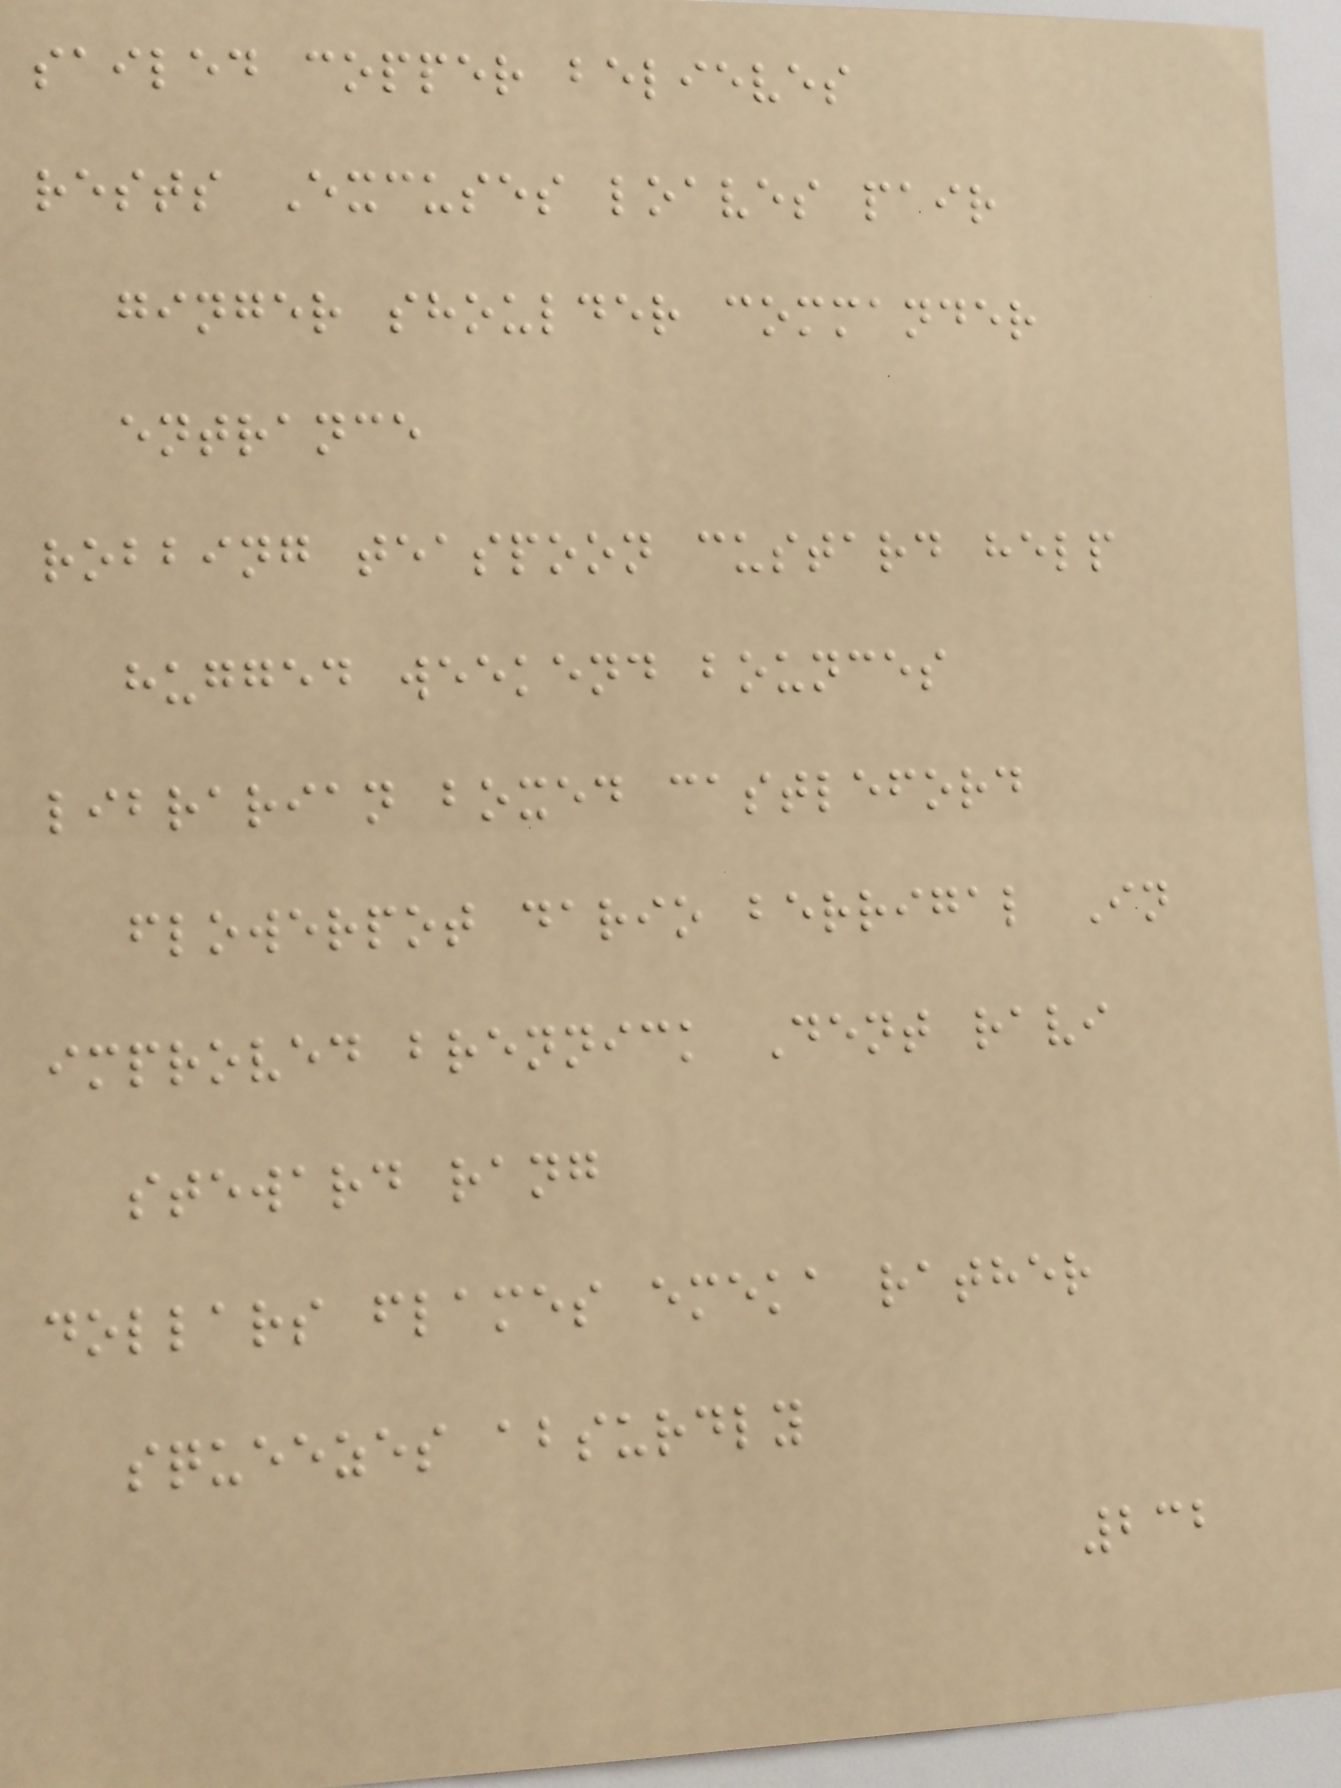sailed copper believes
rests Excuses loaves pair
ginger shoulder commander
entrance
robbing teaspoon custard help
hugged weekend bounces
librarian boxed castleford
flowerpot dario berrigal In
improved brennick Dent ravi
steward rang
dollars flames emeka rather
squeezes absurdly
232
